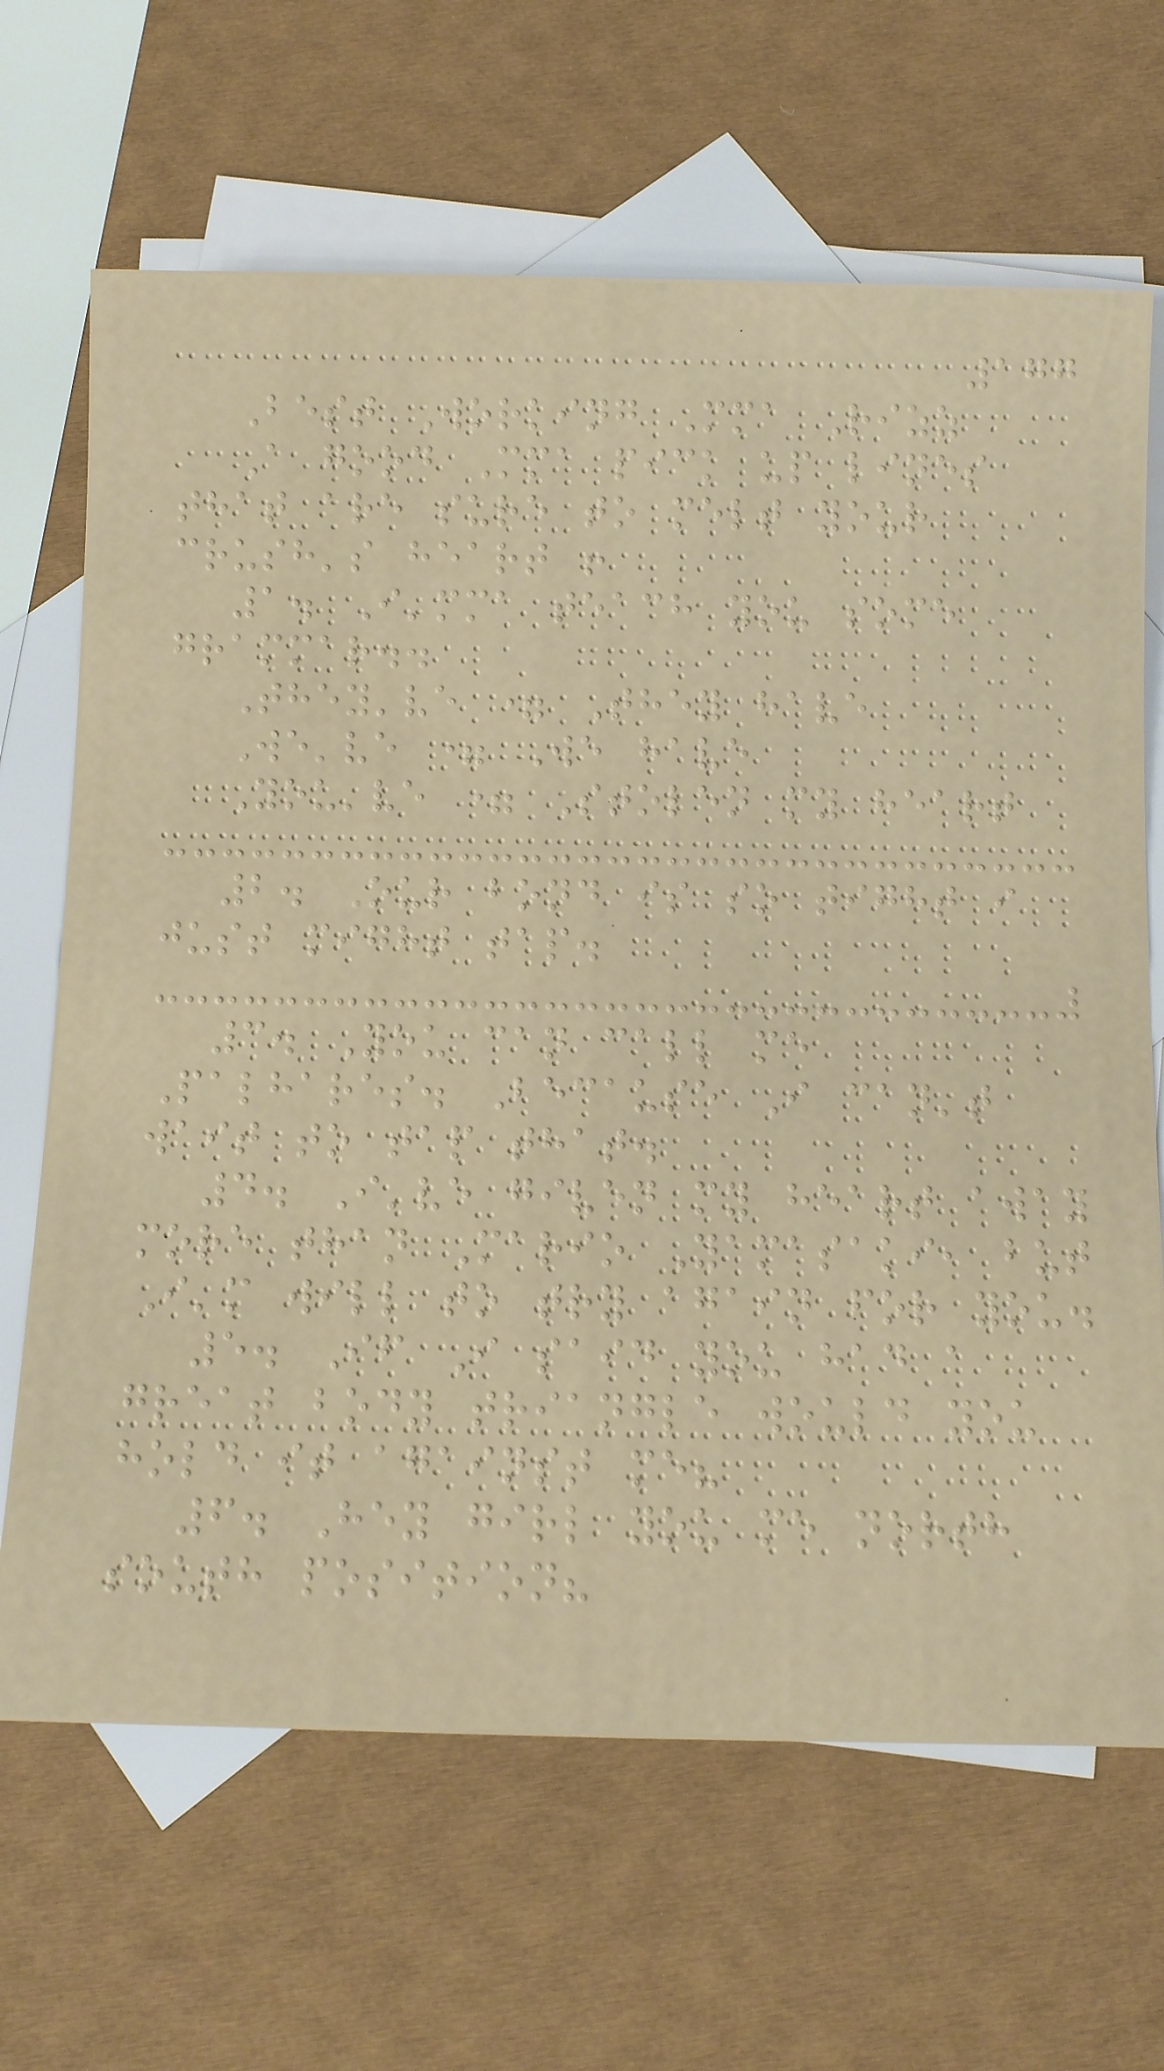177
Best Working Mma Rizz
A good Mma pick up lines
that are sure to melt your
crush's heart !
1. I'mma teach you some
grammar..
They've = They have
We've = We have
You've = Stolen my heart
2. Our bond is so tight i
just might tap.
3. You can call me
Palhares. Because I can't
wait to tap that.
4. I've given my heart away
more than Mario Yamasaki, but
I'm will to try again for you.
5. If I said you had a
great body triangle would you
hold it against me?
6. Hey girl you me north
south position?
